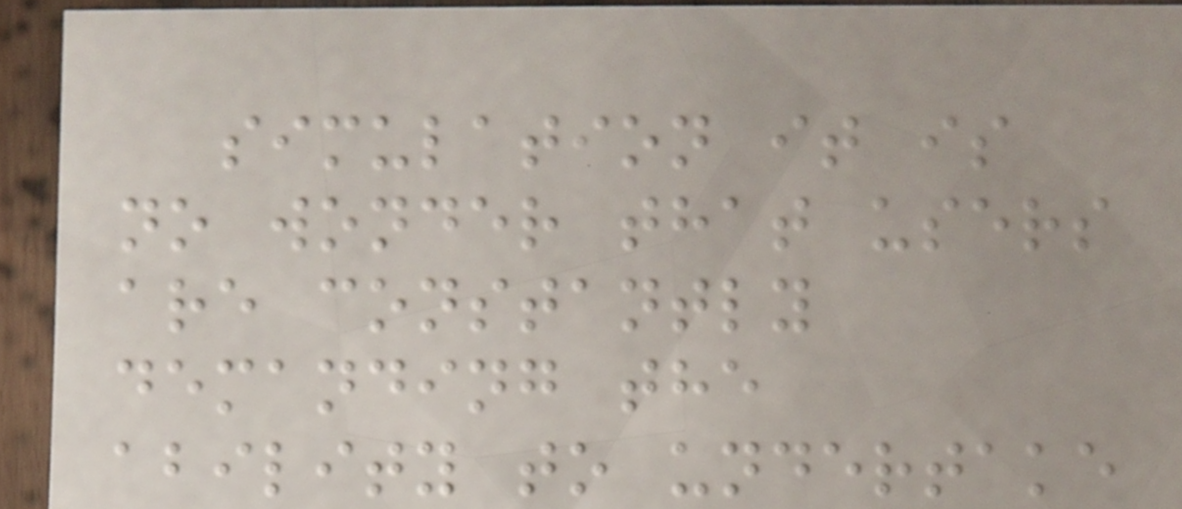simulation it is
no wonder that users
are constantly
demanding the
ability to undertake
